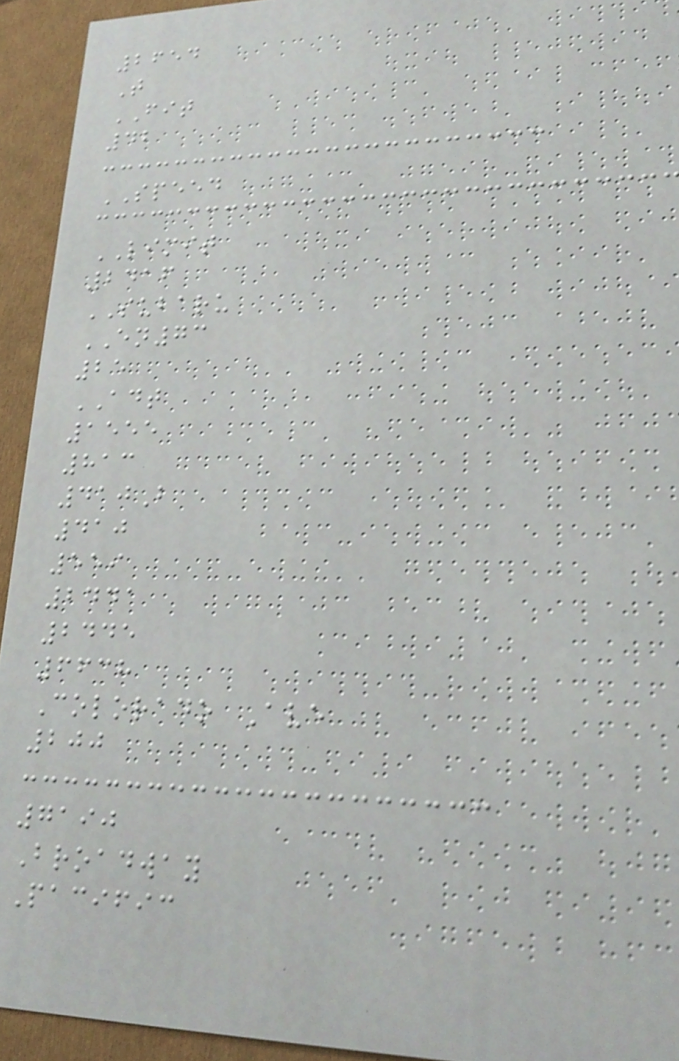2654
T
FIT
42
SPEED
LIMIT
2416
SUBARU
EN73
25
ADT
1555
813
410B
410
559
2441
2445
6638
Colorado Ave
200
7190
Broadway
Pacific
